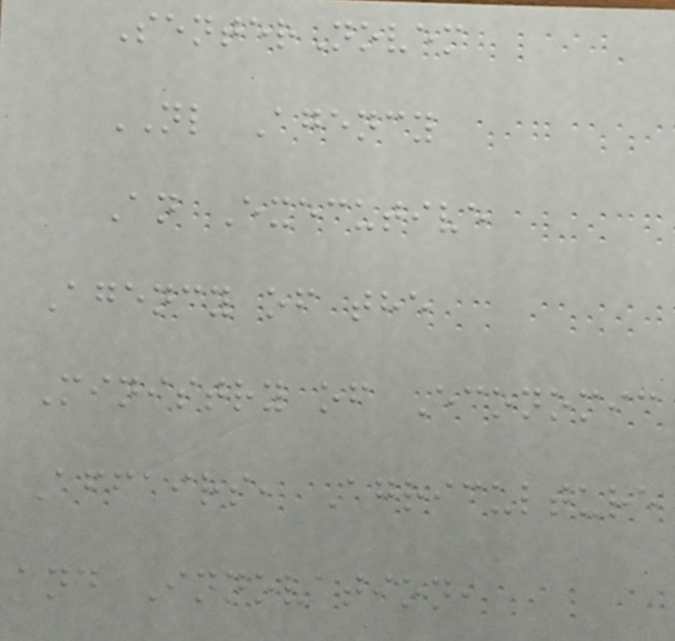SenterNovem
NL Agency
An Executive
Agency of the
Ministry of Economic
Affairs, Agriculture
and Innovation,
